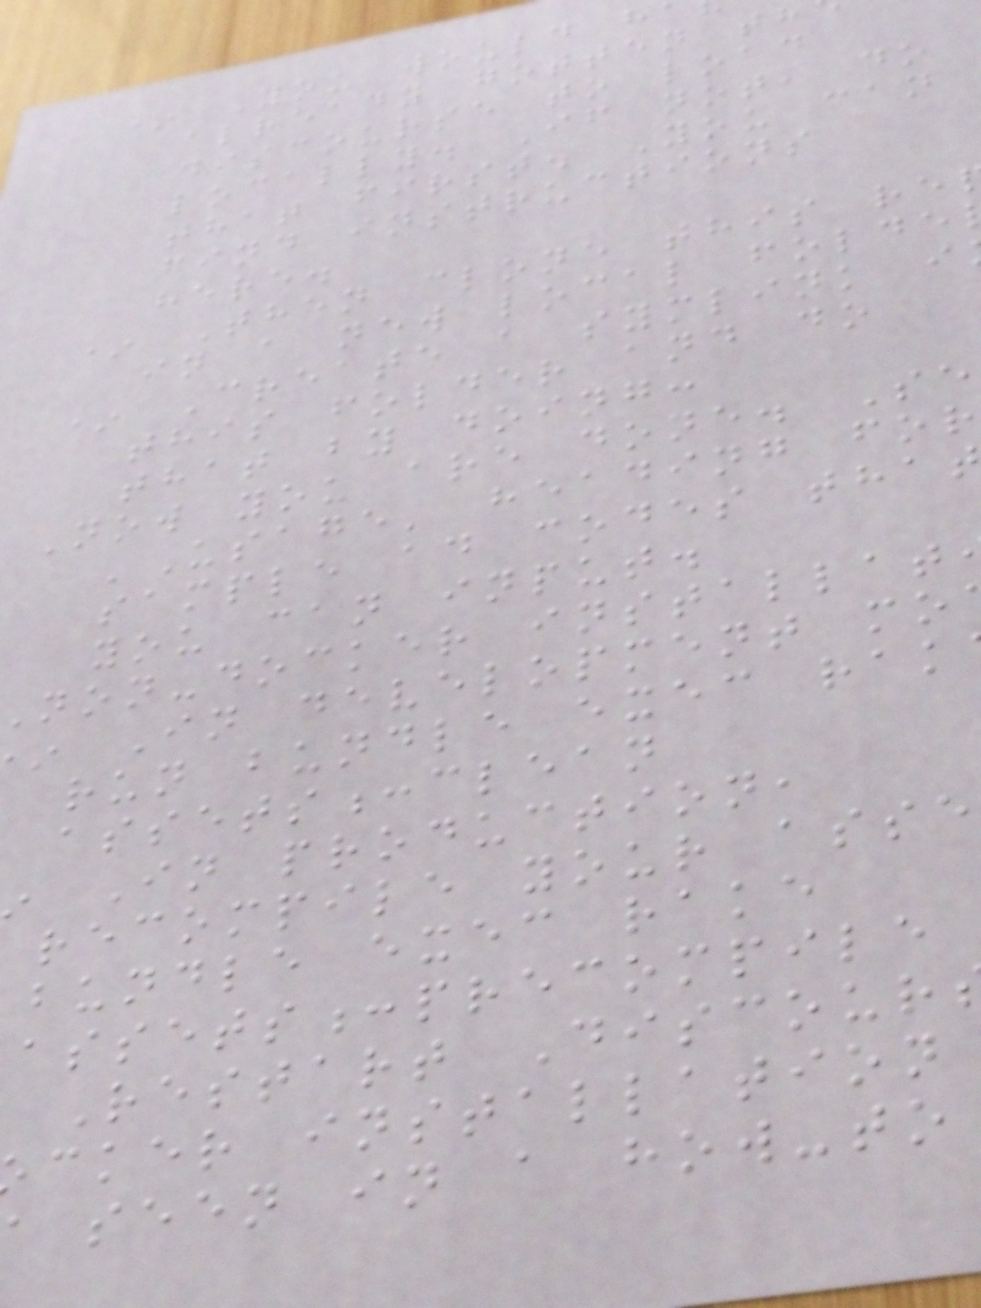* You would h
already gotten th
discourse to load
locally. If not, do
that first. You can
find instructions
here.
* Then clone this re
in a new local folde
* Create a symlink i
this folder and do
that by doing:
Now you are done. Se
'Usage' heading for
sample ad codes that
you can input.
non-docker installat
In development mo
run bundle exec rak
assets:clean
In production,
recompile your asse
bundle exec rake
assets:precompile
Restart Discour
cker installation
seen in a how-to
